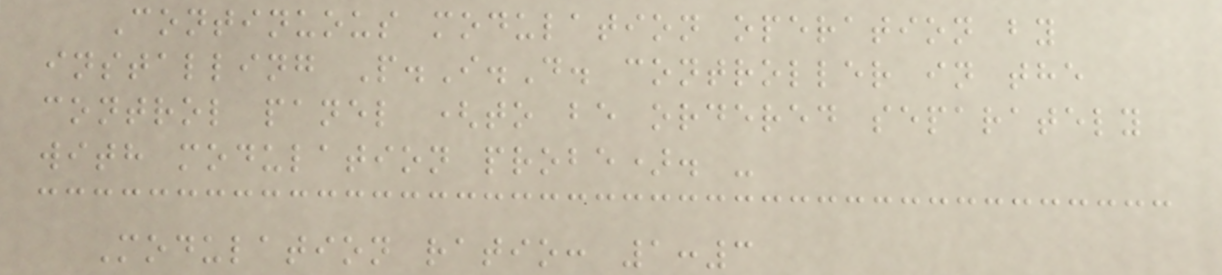Continuous modulation operation by
installing P.I.D. controller in the
control panel (to be ordered separately
with modulation probe). -
Modulation ratio: 1:3
